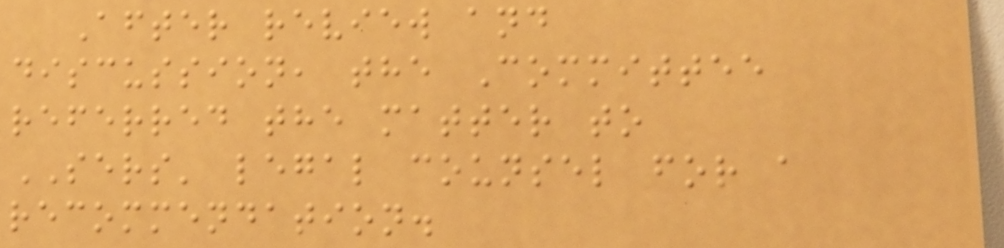After review and
discussion, the Committee
referred the matter to
SERS' legal counsel for a
recommendation.
